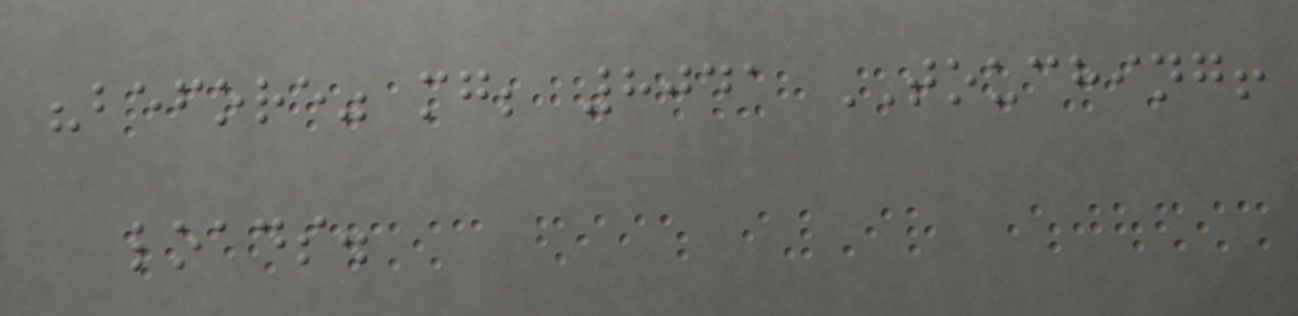"before" mg; 8041 TOUCHING!
loads.
